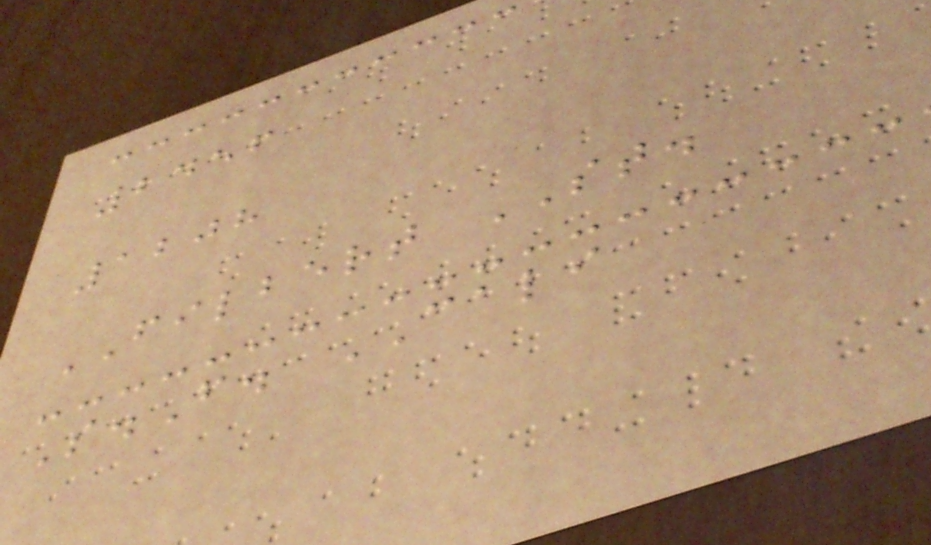2456
1208
FILBERT ST.
S.F. CALI
